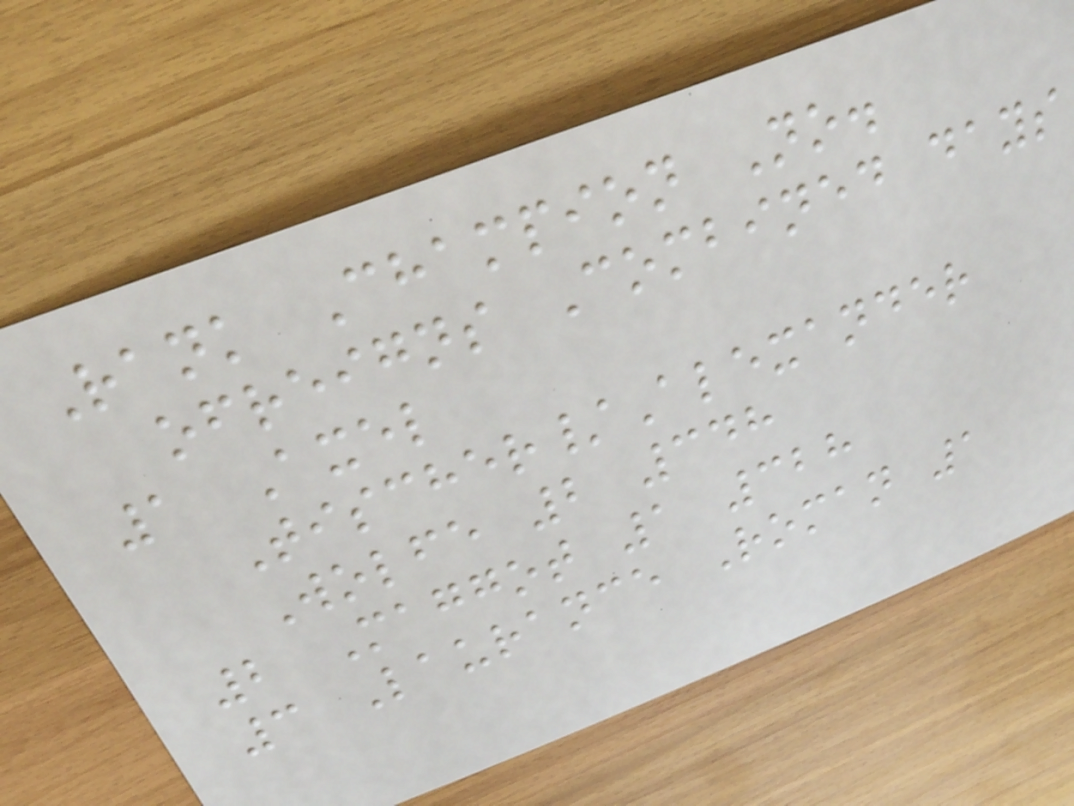Rank Champion No.
ofreigns Combined days
1 Axel
Tischer/Alexander
Wolfe 2 348
2 Maggot 1 328
3 Laurance Roman 1
